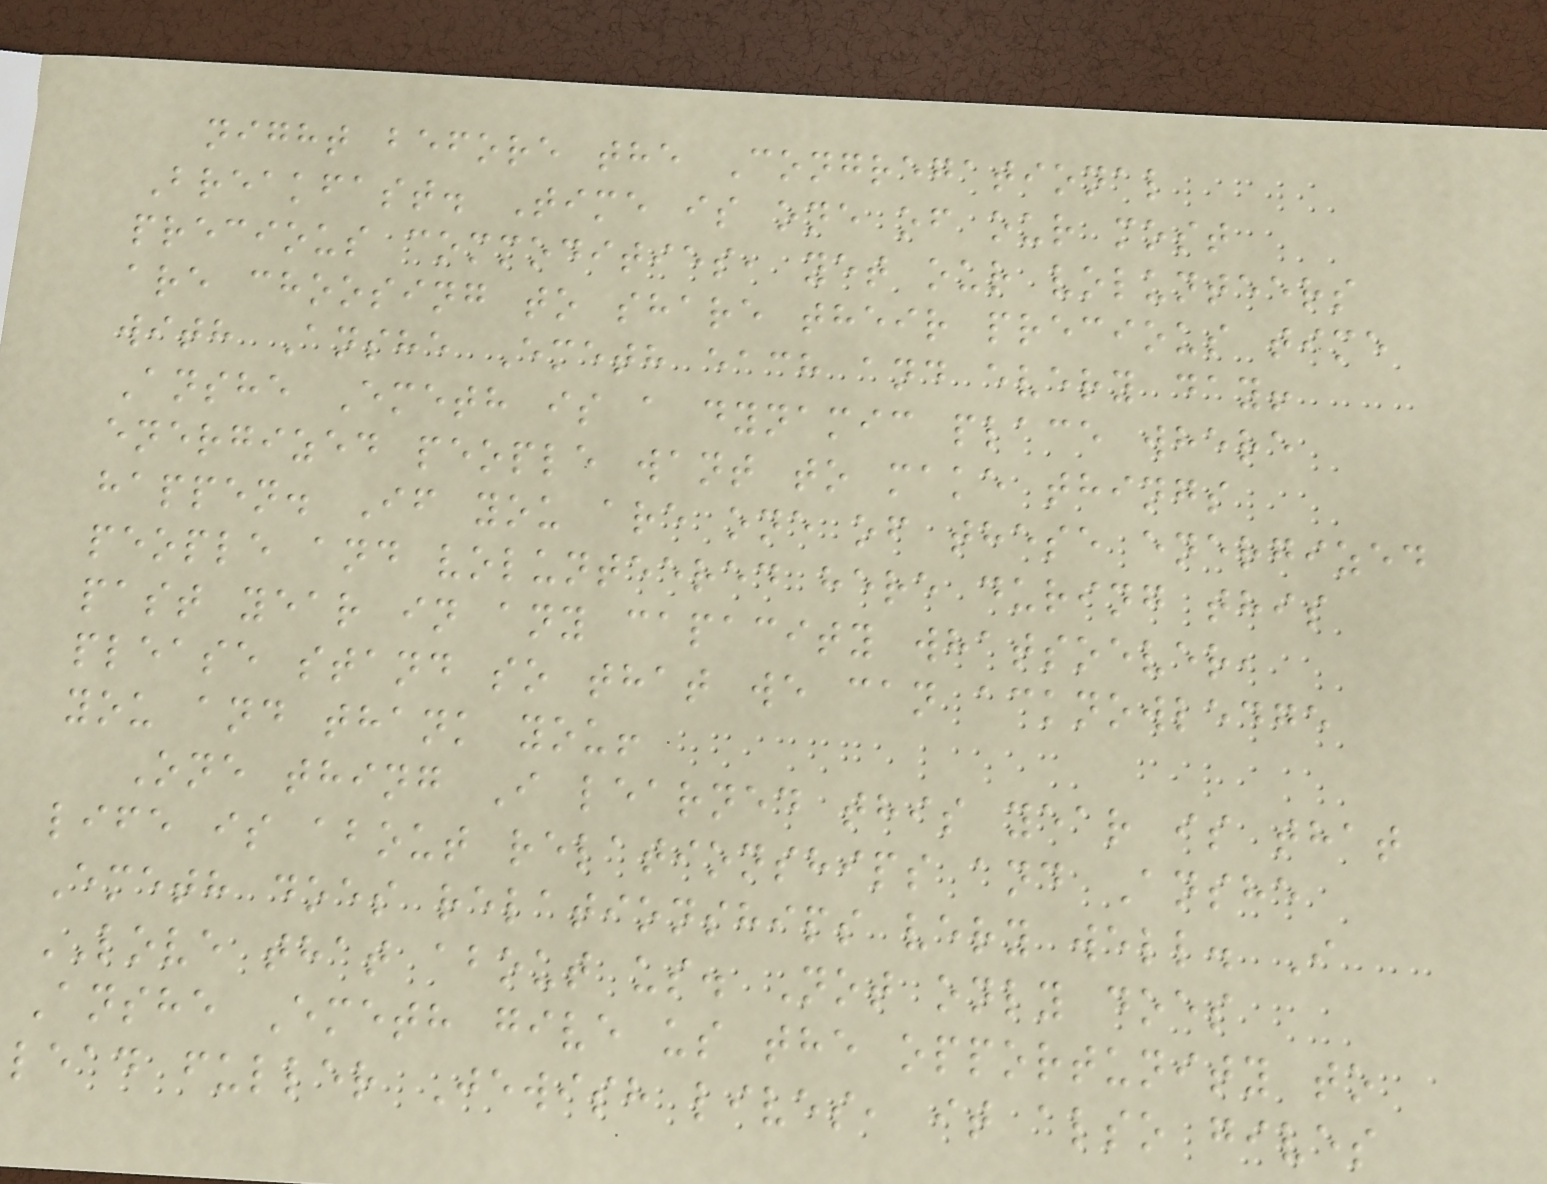night before the Congregational
Breakfast. Time is one of our most
precious commodities, yet our volunteers
are choosing to share their precious time
with Anshe Emeth each and every day!
Anshe Emeth is a dynamic place where
energized people want to make things
happen. If you are one of these energized
people and volunteered here during this
past year in any capacity whatsoever,
please stand so that we can acknowledge
you and thank you!
One thing I learned this year is that
life is about relationships and Anshe
Emeth does relationships very well. I
LOVE that about us. Not only does
Anshe Emeth give us the opportunity to
lead fuller Jewish lives, it also gives
